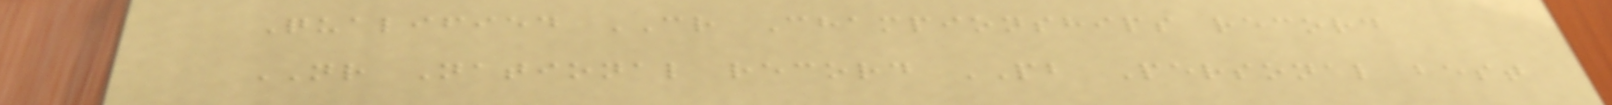Qualified CR Championships record
NR National record PB Personal best
